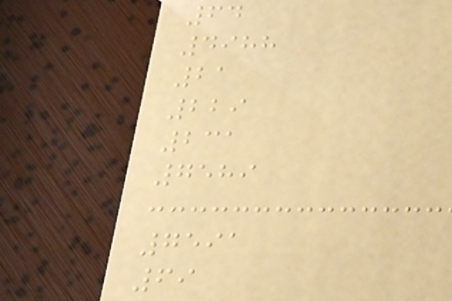64
4988
21
229
231
7589
7591
69
